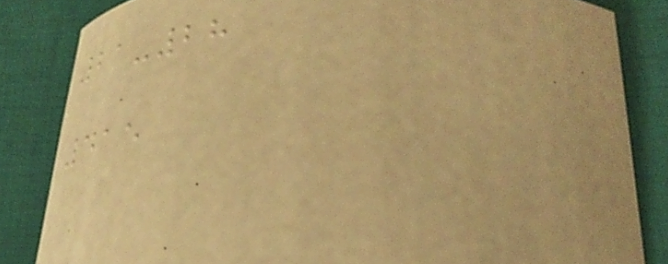21-28
415
